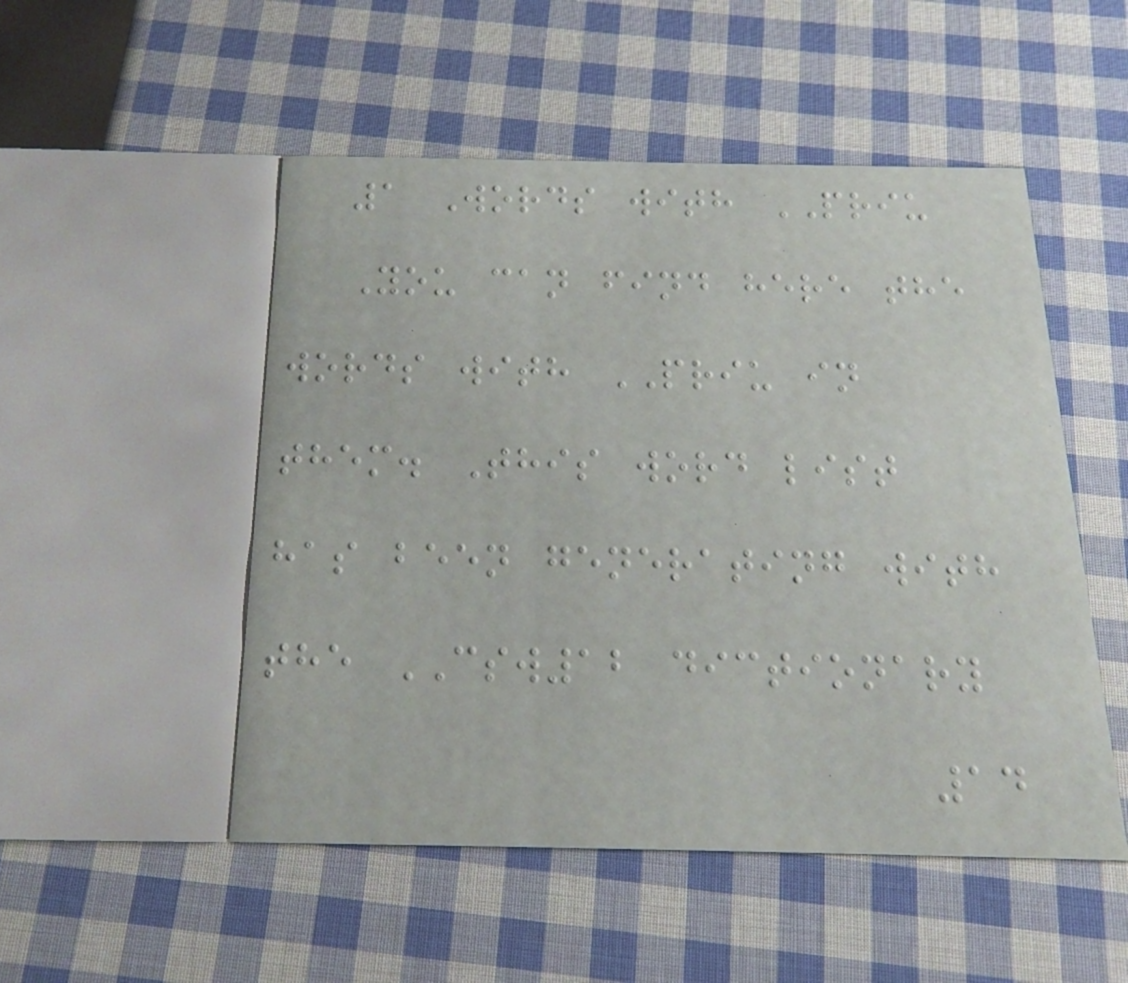1 Words with PRIU
You can find here the
words with PRIU in
them. This word list
has been generating with
the CSW12 dictionary
14
